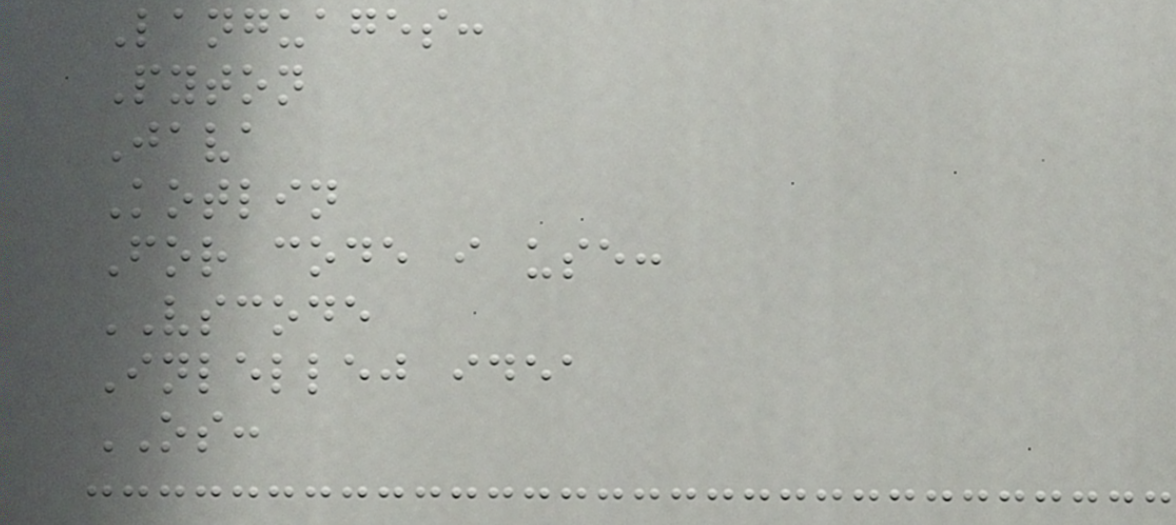Languages:
Pyton
Java
Kotlin
For code i use:
VSCODE
Inlellej idea
OS:
